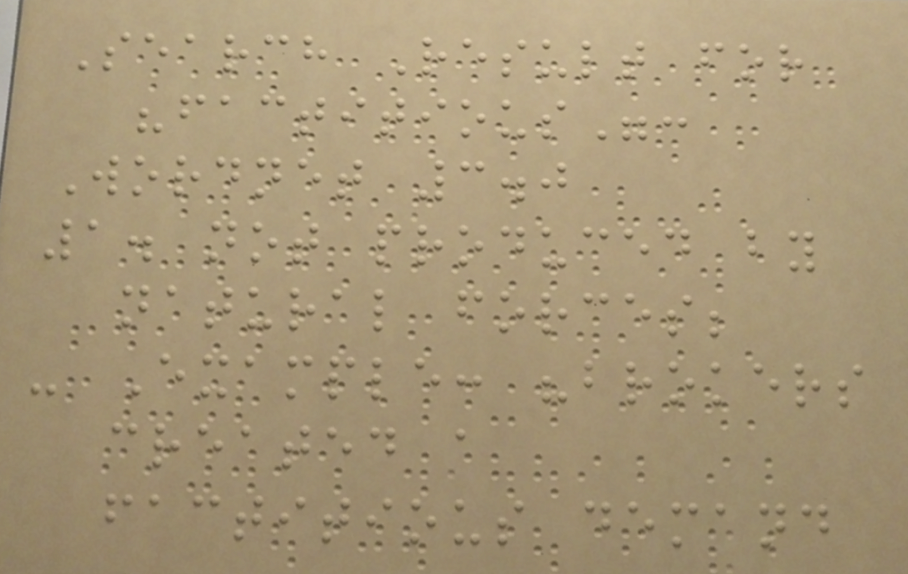Search Result for
"factitious":
Wordnet 3.0
1. not produced by
natural forces;
- Example: "brokers
created a
factitious demand
